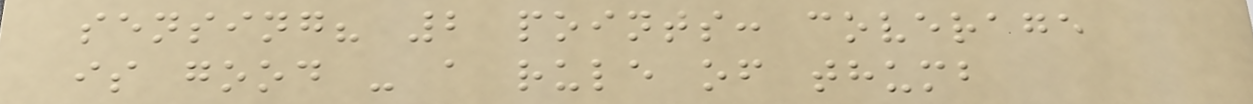sensing? 2 points: coverage
is good - a rule of thumb
